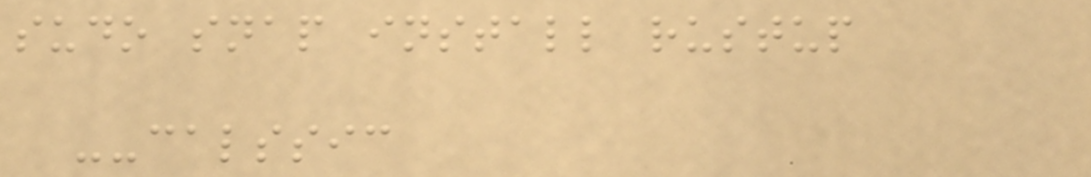sudo snap install rustup
--calssic
